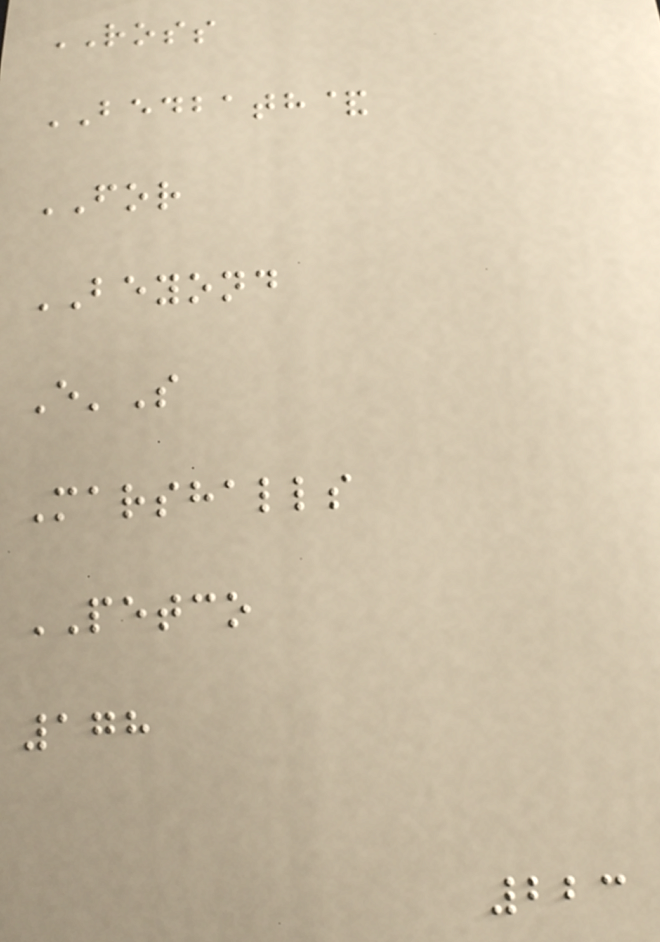ROSS
BEDBATH&
FOR
BEYOND
E'S
Marshalls
PETCO
178
223
